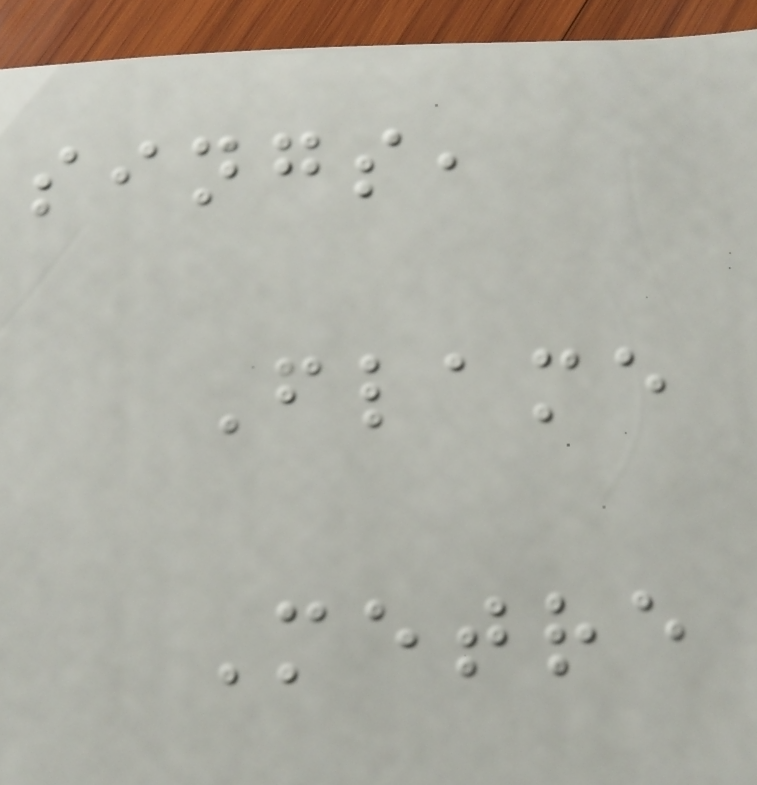sings,
Flame
Metre
